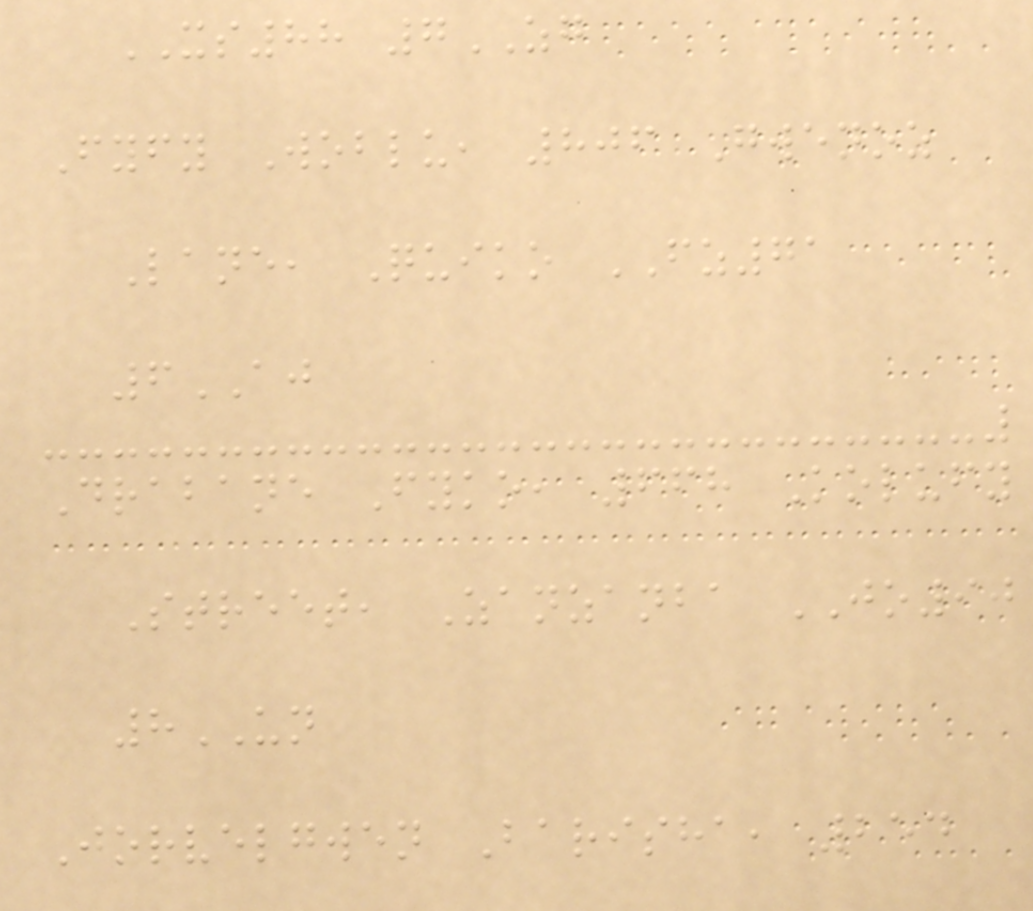XS88 7ZG
Fyfy Woblu, 806 Gwenoz
Lane, Quiko FZ71
6AJ
Drabane Fyko, 668 Kolufy
Street, Zanzanba JO90
8UN
Jorvelgwen Barisha, 254
